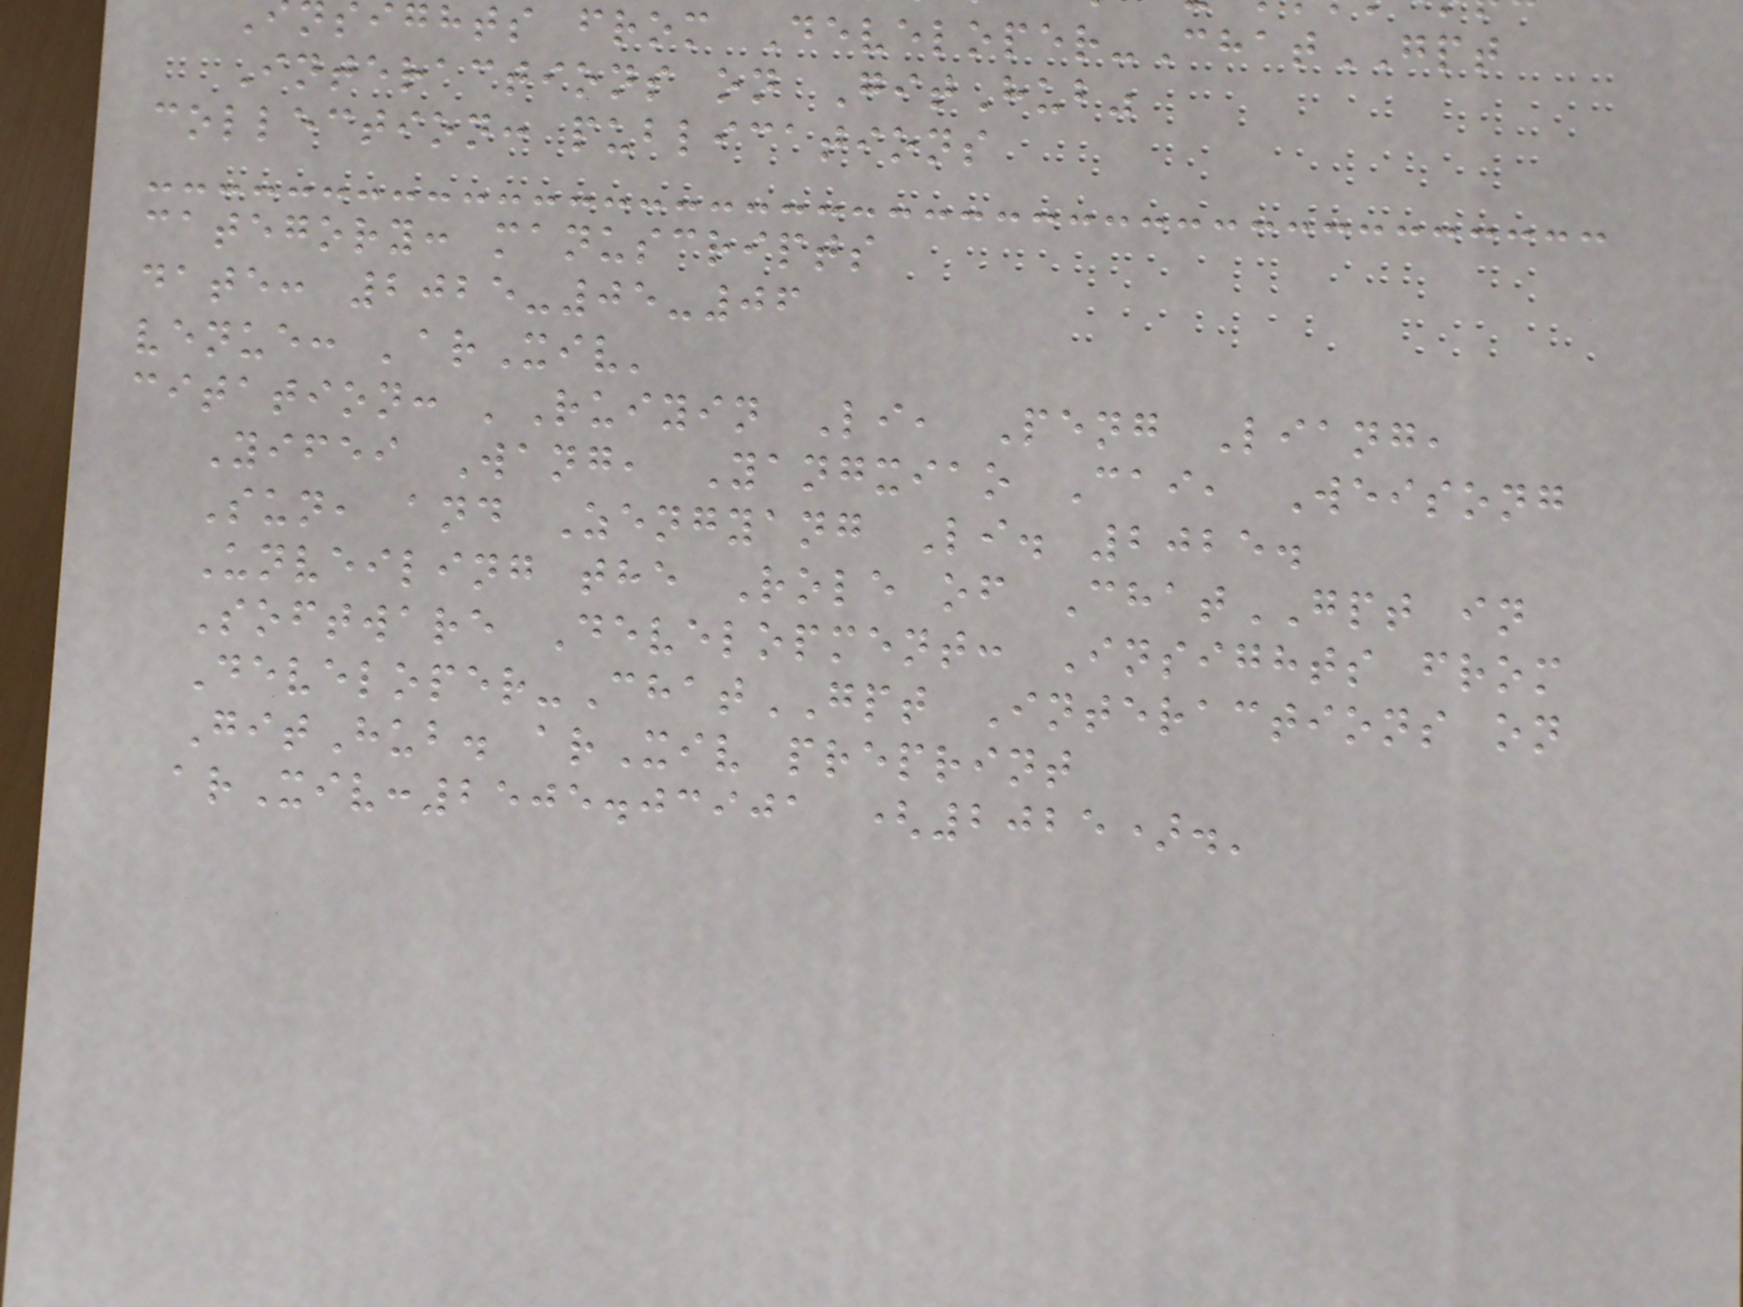sights from Developer-ChatGPT
Interactions on GitHub"
collection: publications
category: manuscripts
date: 2025-05-06
venue: 'arXiv'
citation: 'Ruiyin Li, Peng Liang,
Yifei Wang, Yangxiao Cai, Weisong
Sun, and Zengyang Li. 2025.
Unveiling the Role of ChatGPT in
Software Development: Insights from
Developer-ChatGPT Interactions on
GitHub. arXiv preprint
arXiv:2505.03901 (2025).'
